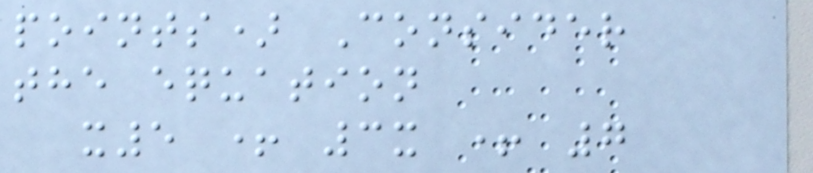points) Consider
the equation
x5 + 3x + 7
